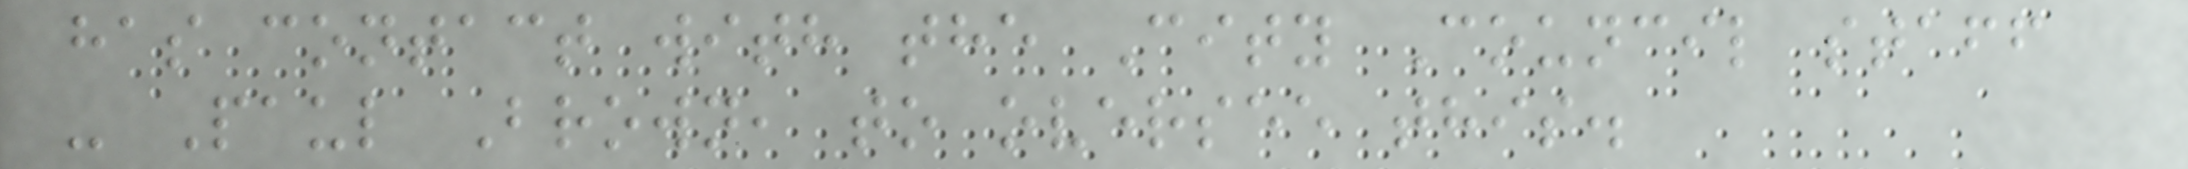has contact with the City Council staff
- Paul Brown, to oversee this.
